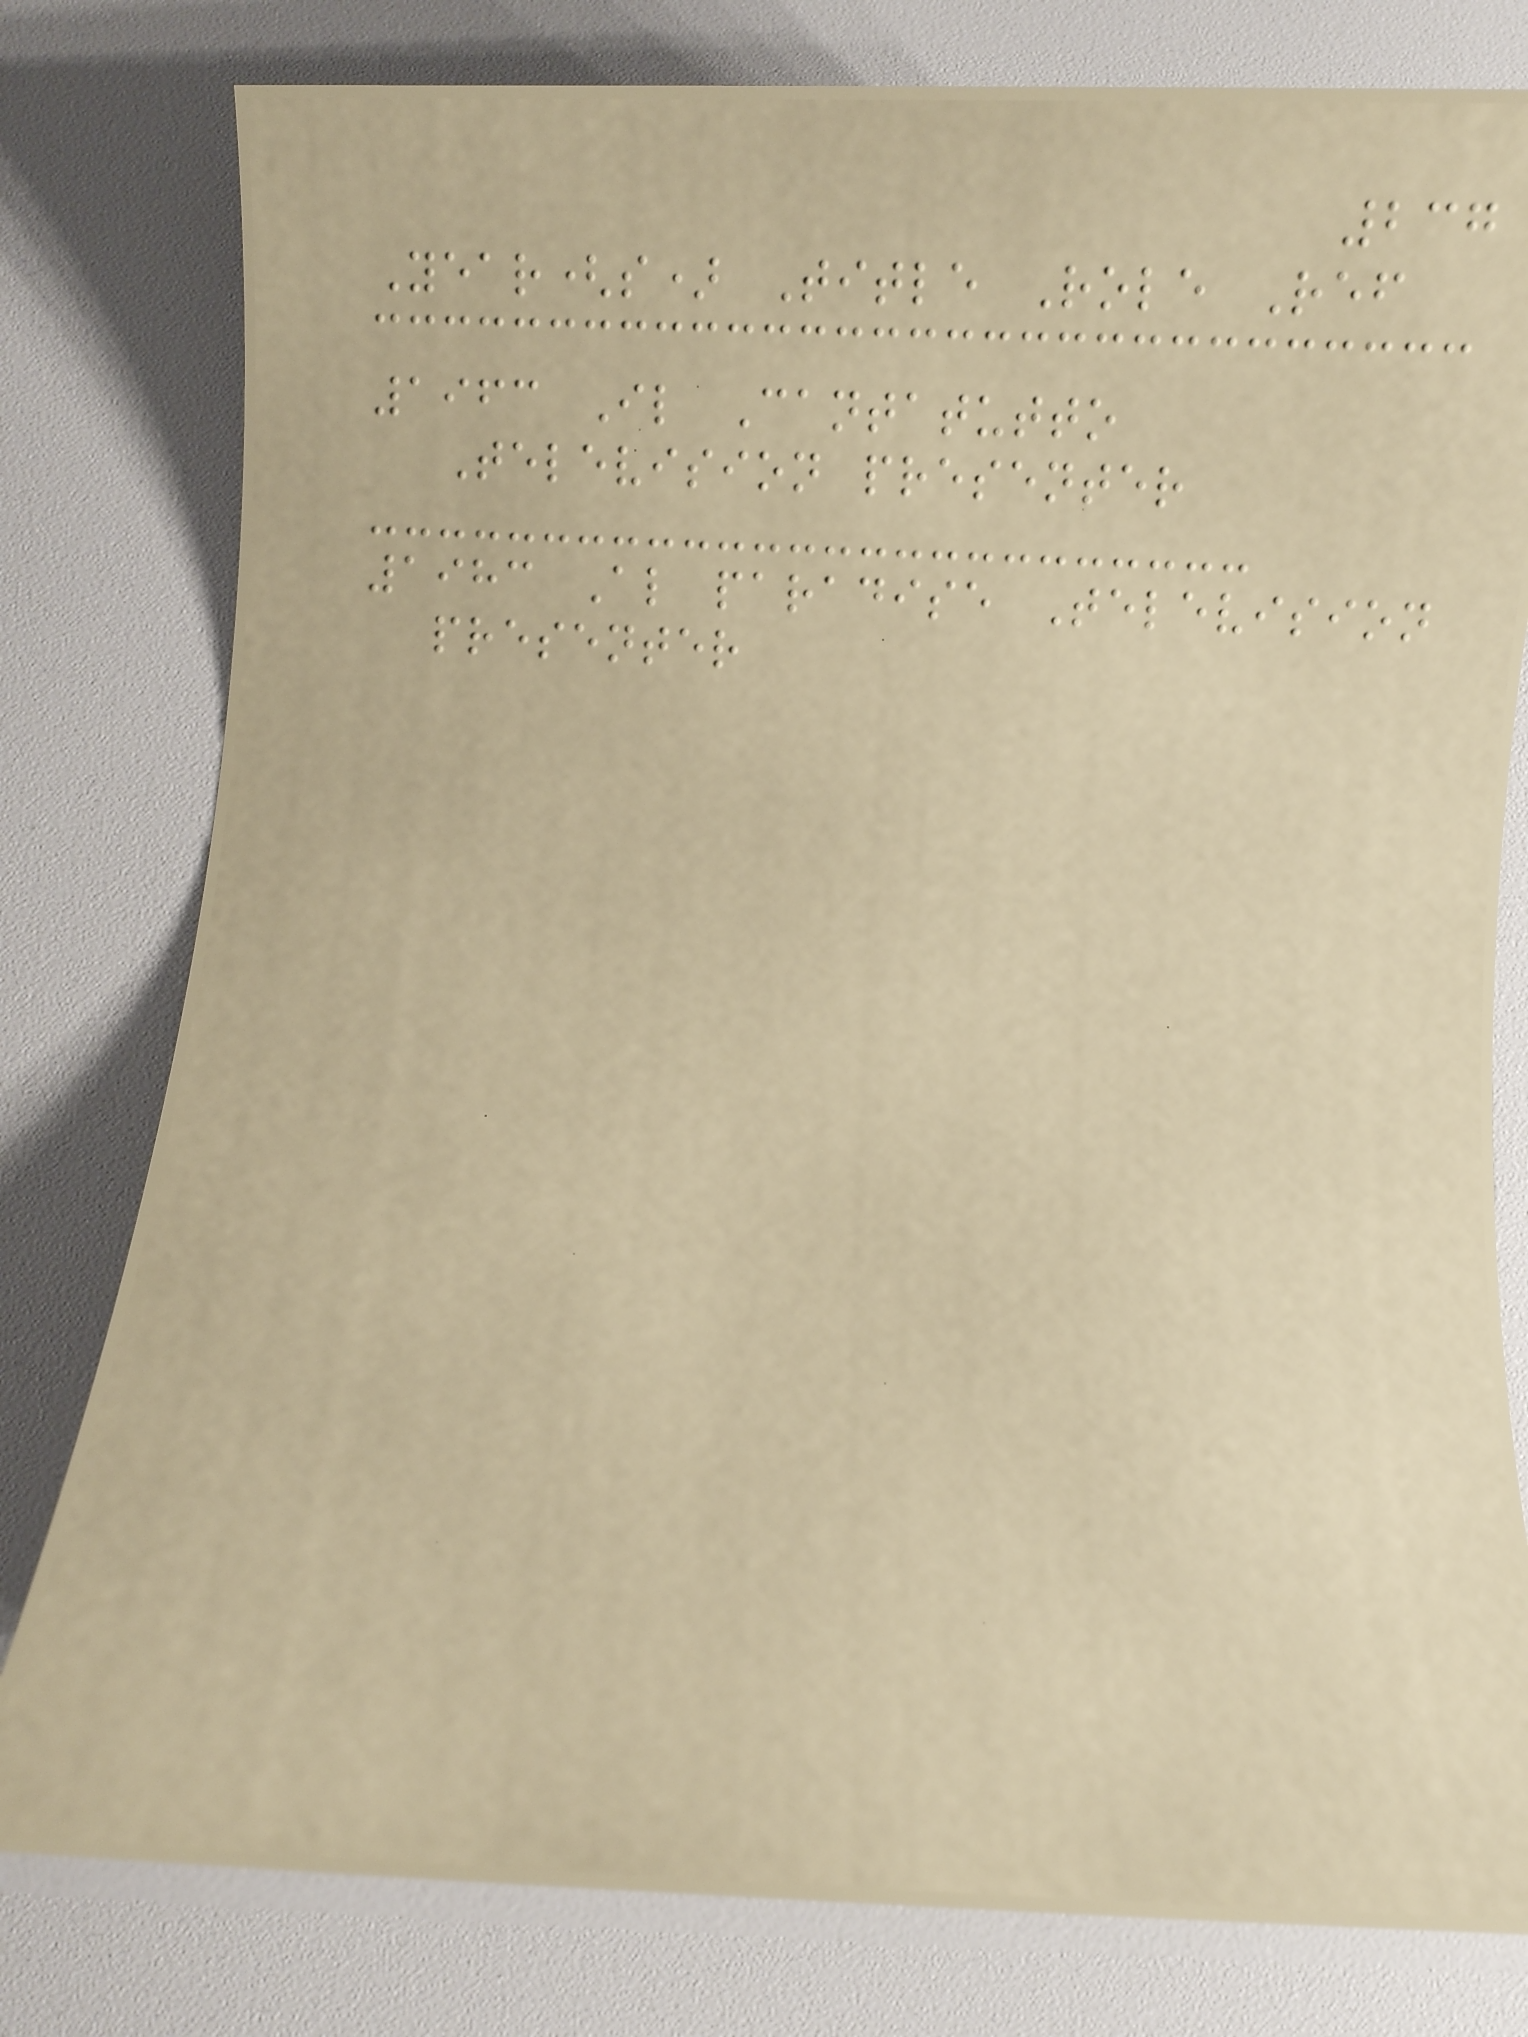237
Year(s) Title Role Ref
1963 Il Cantatutto
Television presenter
1983 Al paradise Television
presenter
